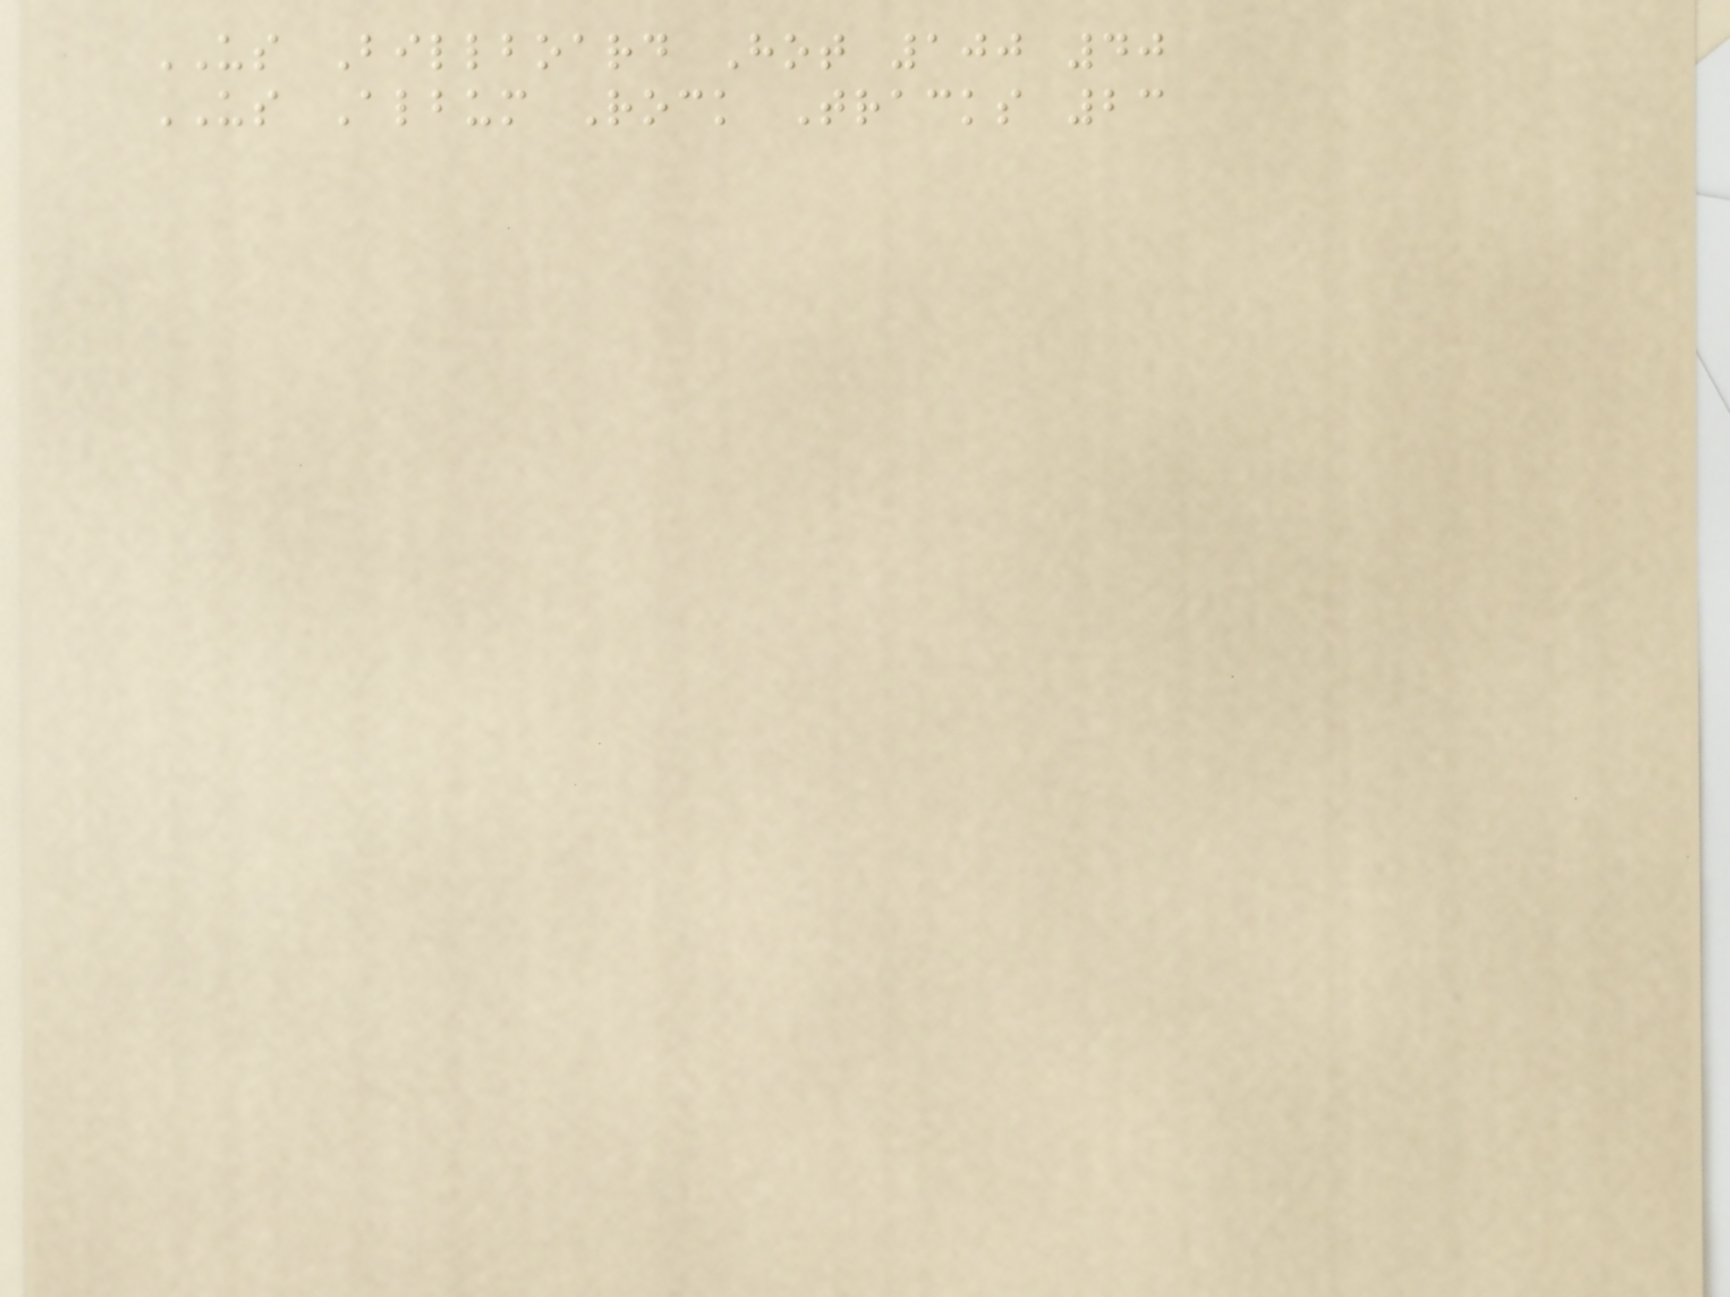US Billboard Hot 100 40
US Album Rock Tracks 23
